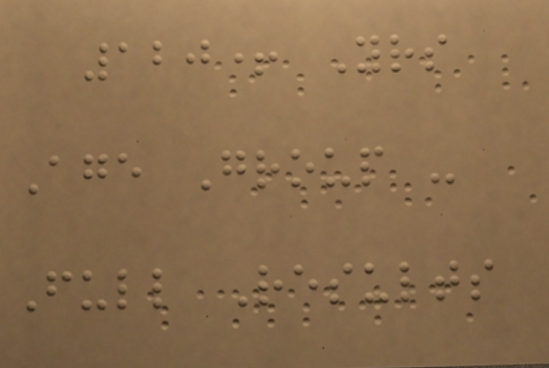120+ Yrs
Age Group -
Full Results
